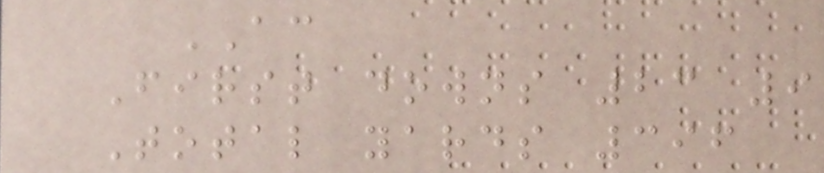AC
First downs 23 9
Total yards 396
